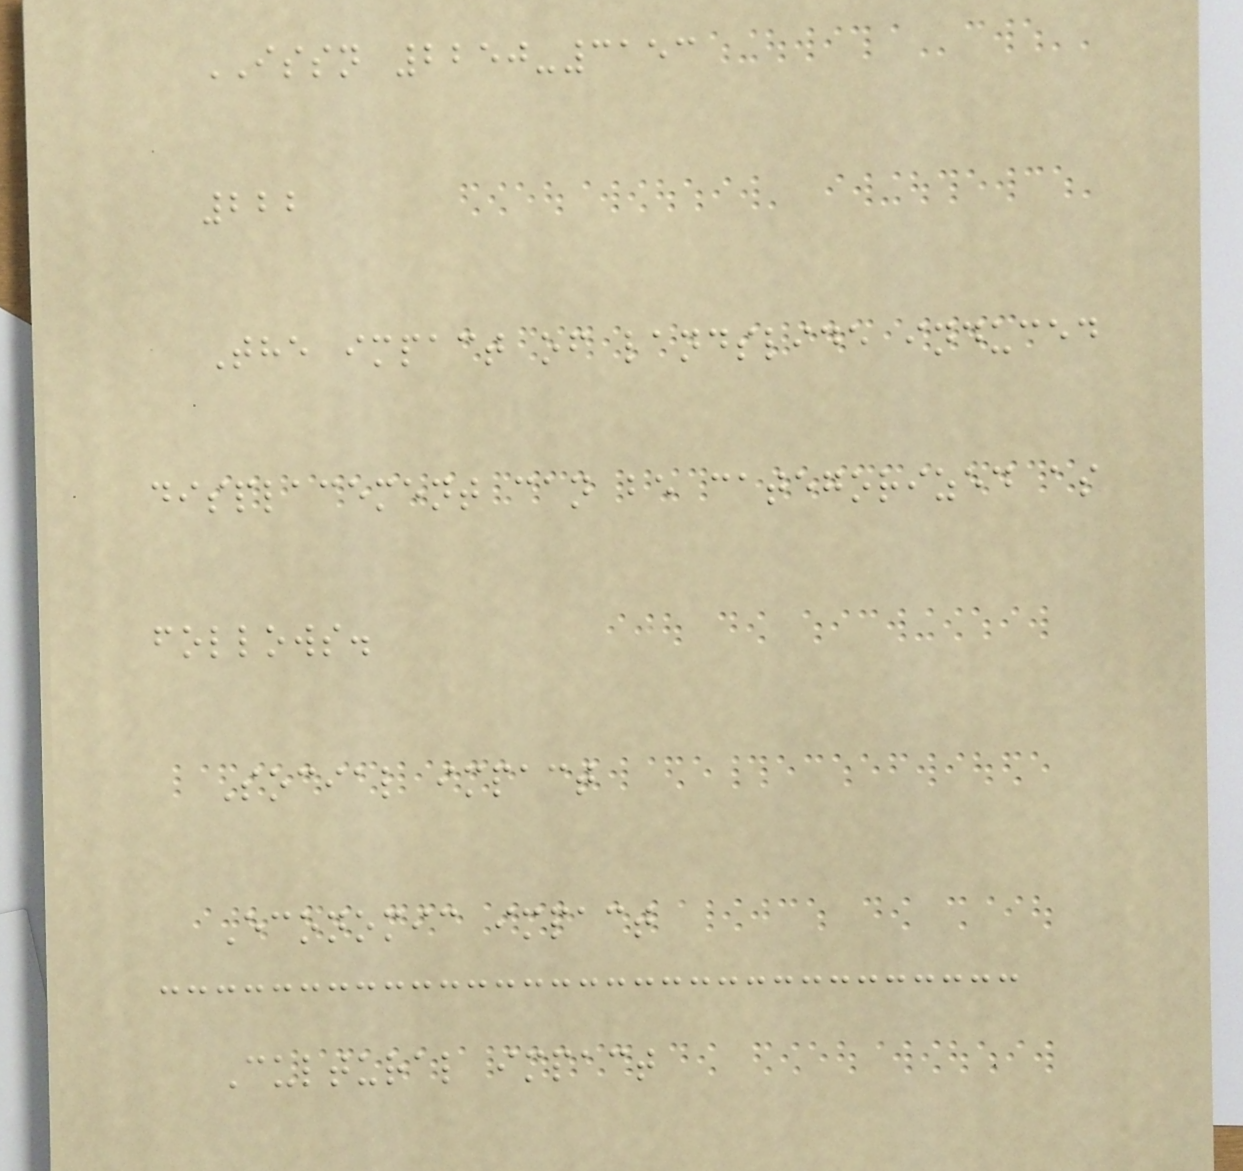ISSN 2250-3153
222
The impact of landslide induced
displacement can be categorized as
follows.
Social impact
Economic impact
Cultural impact
